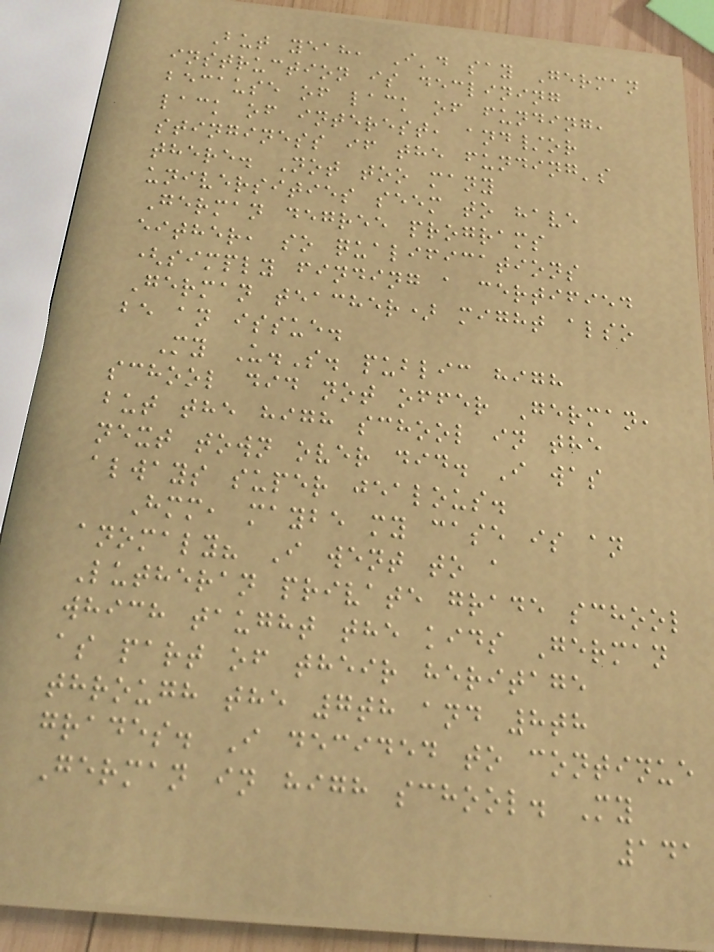But yeah, I'd say German
instruction is declining
because of lack of funding,
lack of interest, and/or
stinginess if the funding's
there. Not too many
universities seem to have
German degree programs
either, so qualifications
(simply finding a certified
German teacher) might also
be an issue.
My U.S. public high
school did not offer German,
but the high school in the
next town over did. I was
always super jealous.
Hmm, maybe my case is an
anomaly? I went to a
Lutheran private grade school
which taught the kids German
as part of their heritage
through the 7th and 8th
grades. I decided to continue
German in high school. My
141
